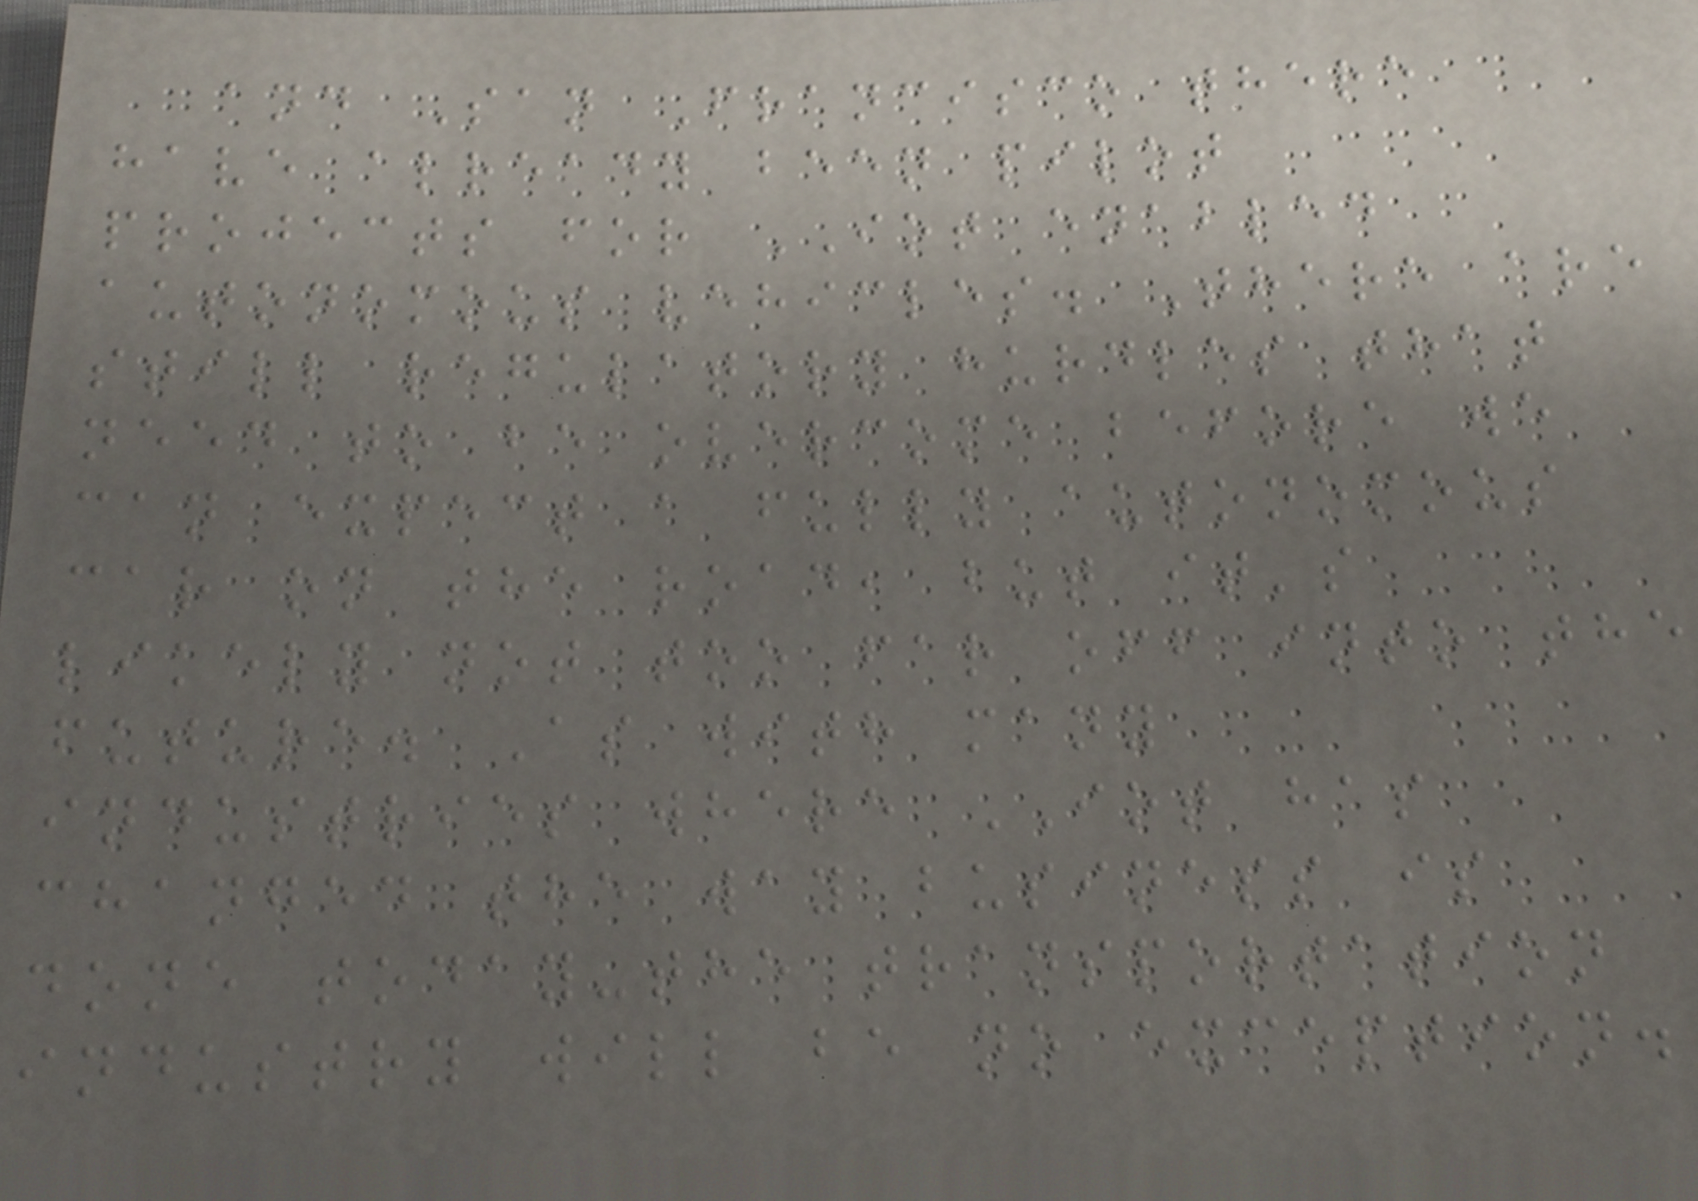and San Francisco there
have already been pilot
projects for IOT enabled
autonomous vehicles. There are
still regulatory hurdles that
need to be overcome before we
can expect a fully autonomous
car on the road, but it's
likely not too far off into the
future. As with many
industries where IOT has
changed the way business is
done today-the transportation
industry will be no exception.
